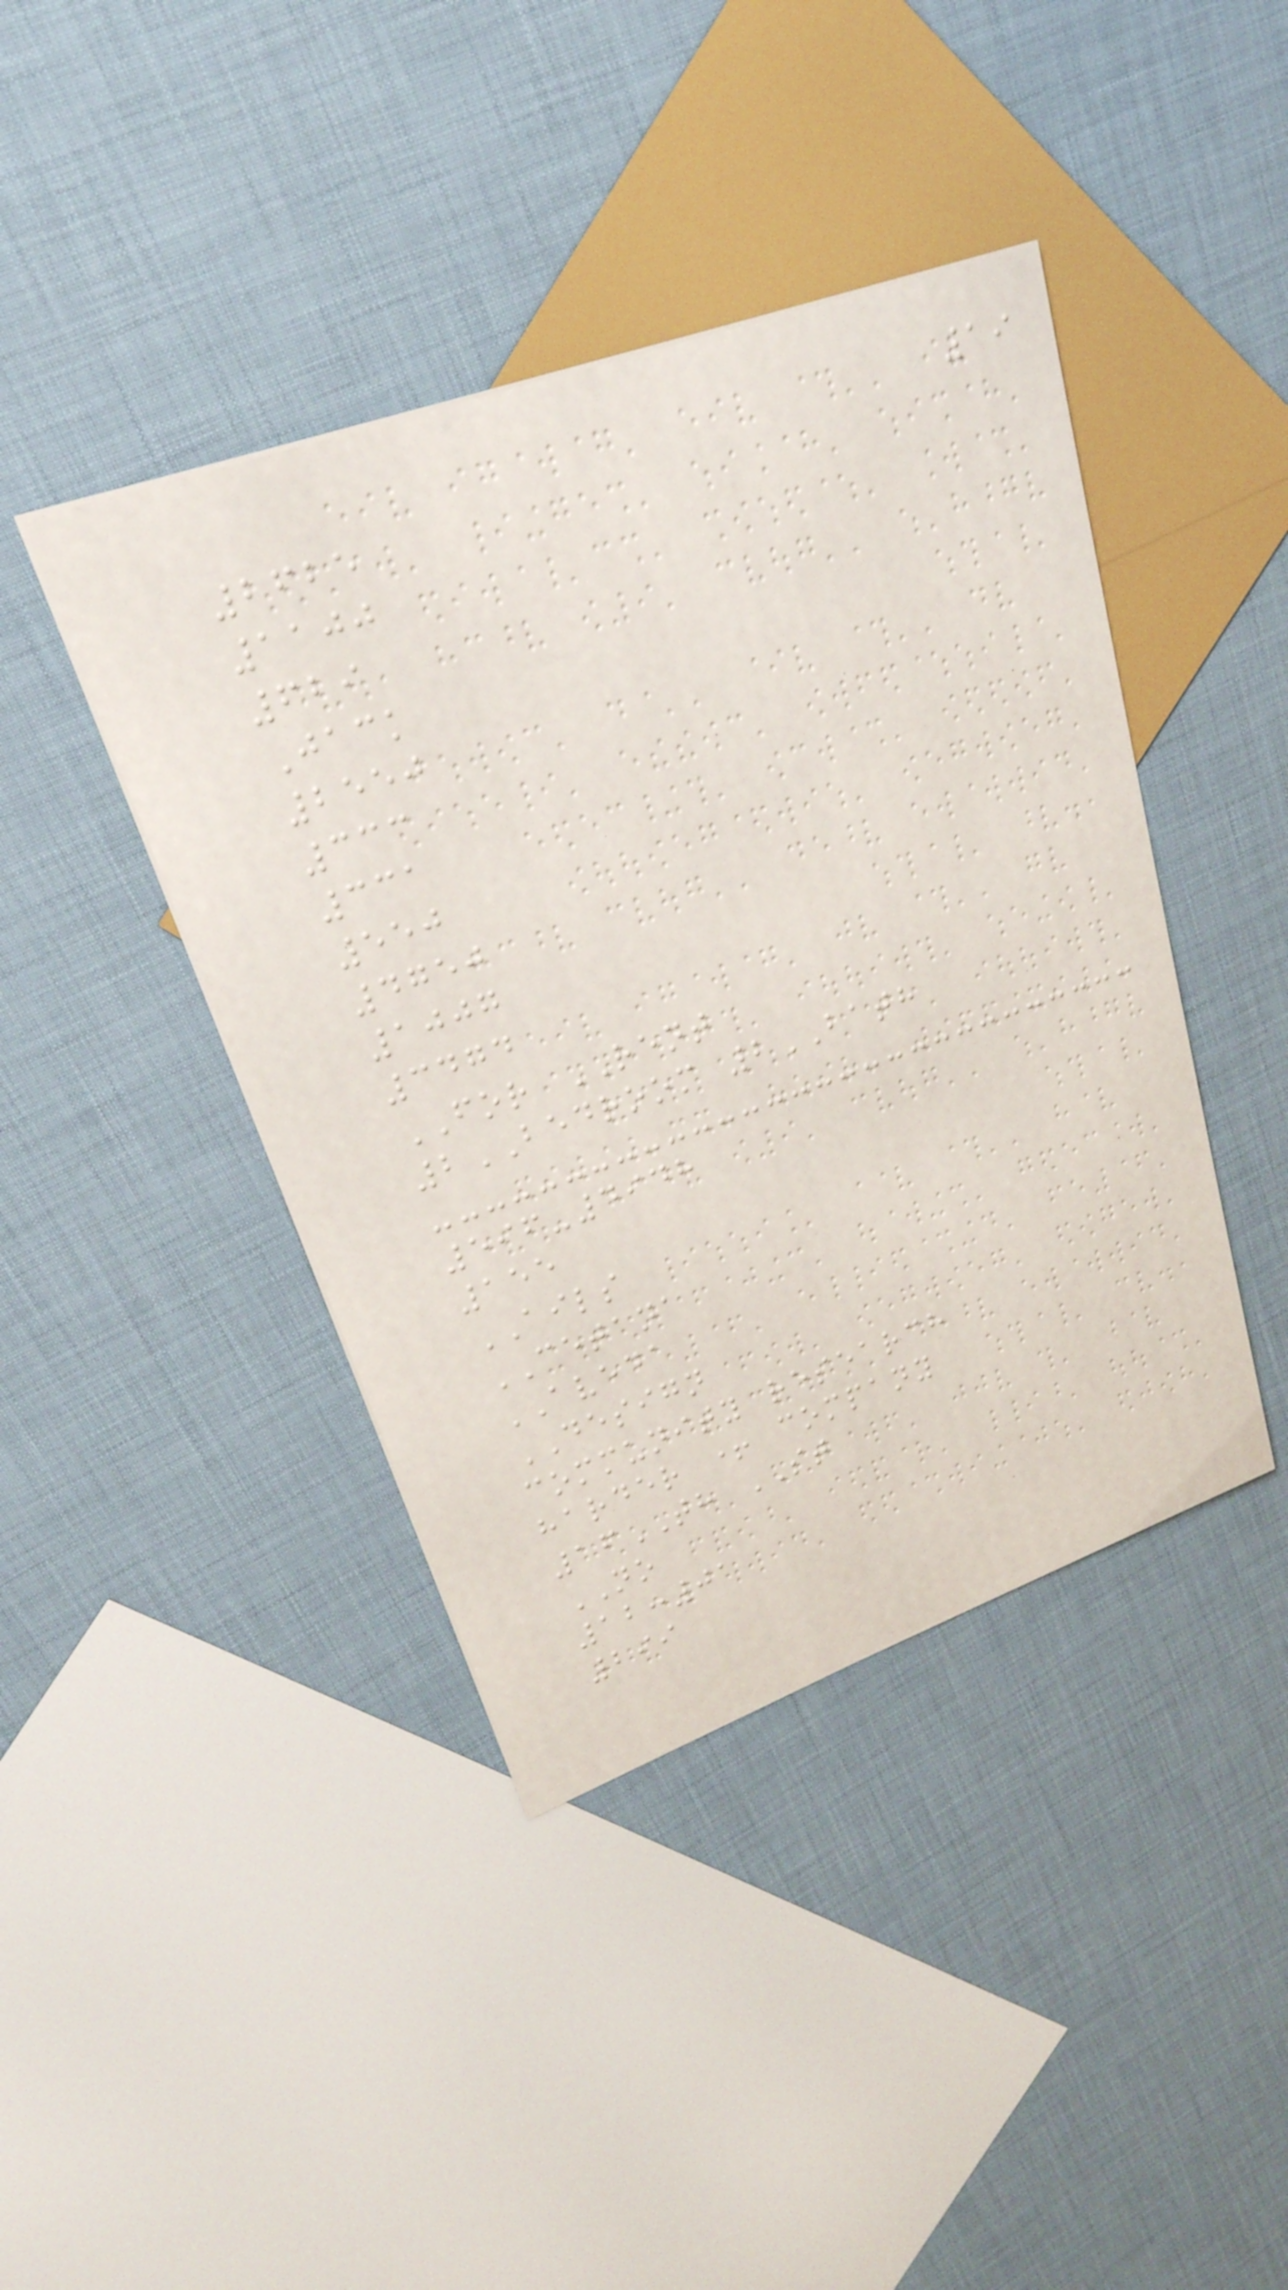19
2625
1100
629
Jack
2550
333
331
550
4750
1007
3474
FOR RENT
2BEDROOM 2BATH
596-4948
155
AILS
CETANA
AVEDA
DESIGN
community research
harder + company
16TH ST
NO
12:01
299
